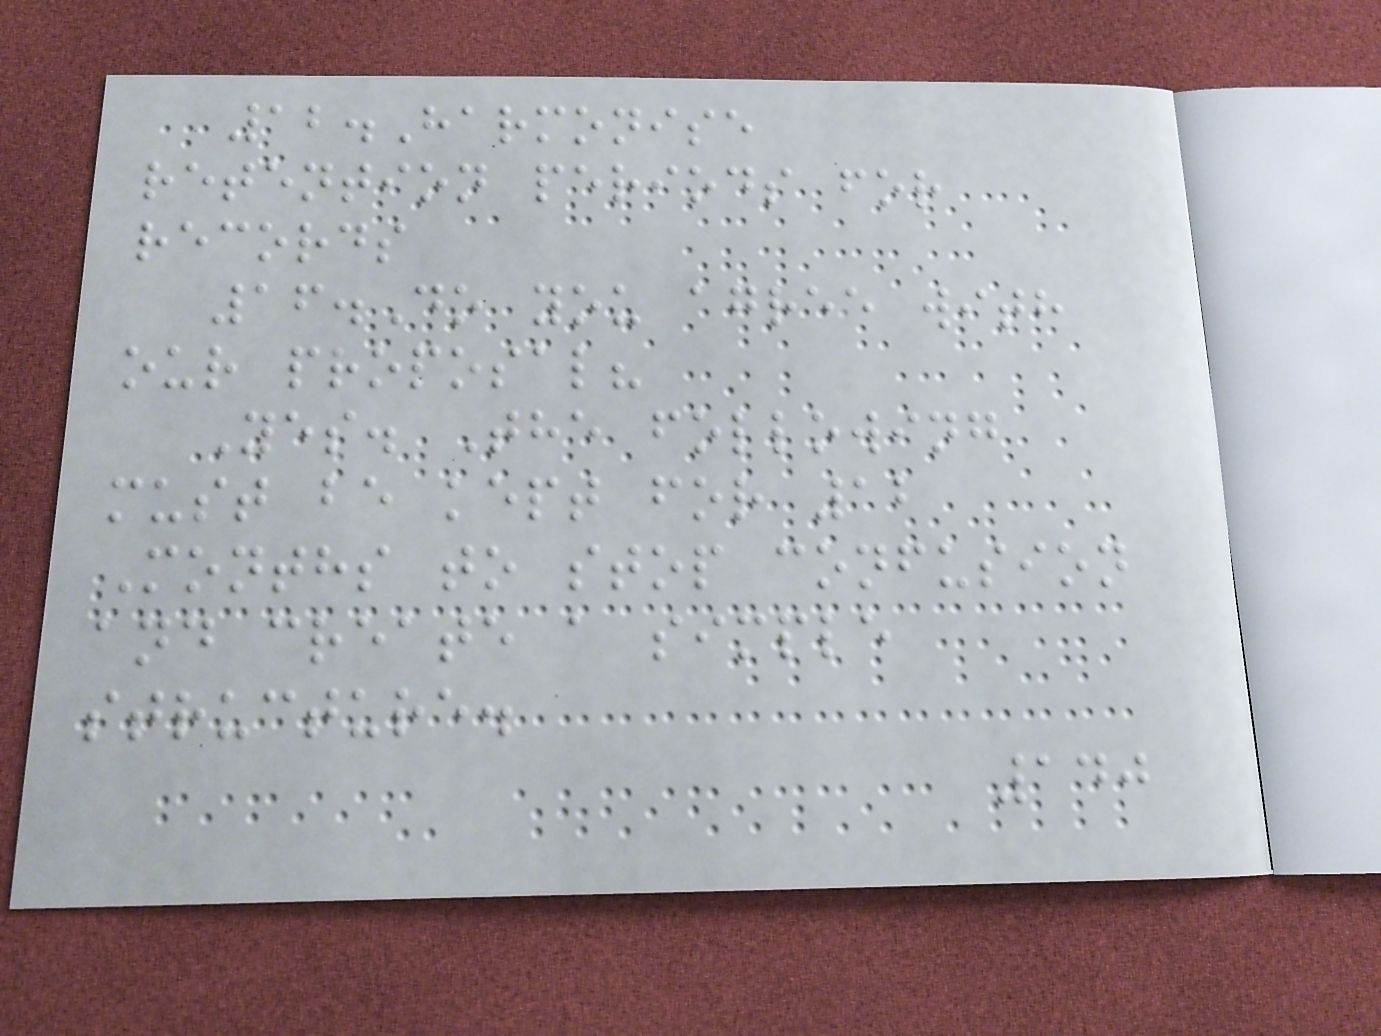12.Harmonise
retention periods for
records
16.Do you agree with
our proposal?
Yes. The following
must be kept for 12
Months to stop confusion
and create a simple
structure.
140
